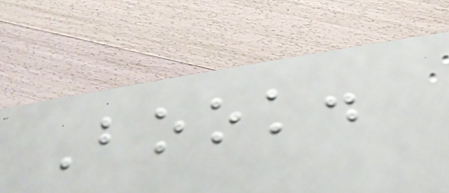Book.
